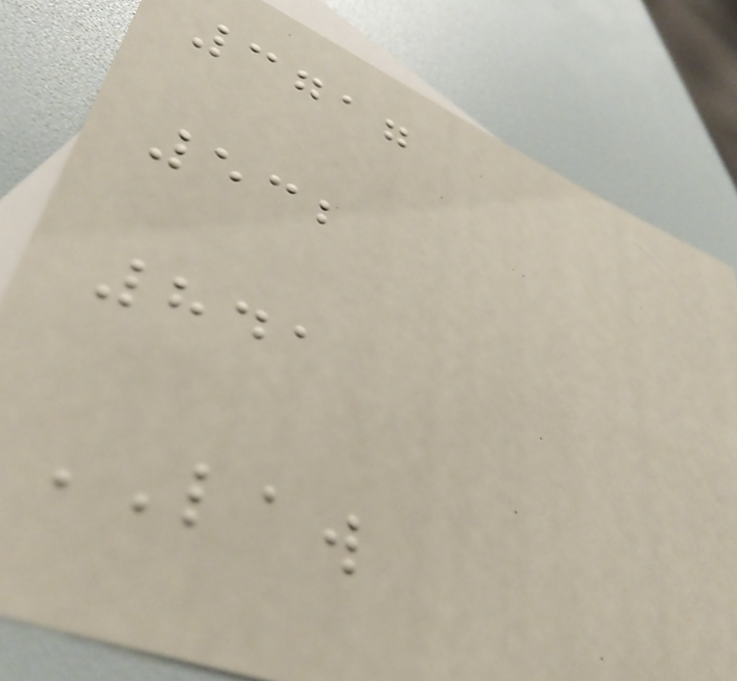3717
532
841
LAW
